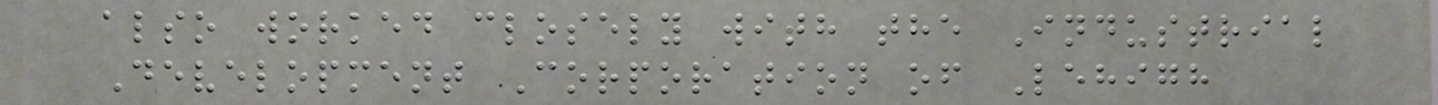also worked closely with the Industrial
Development Corporation of Lehigh
